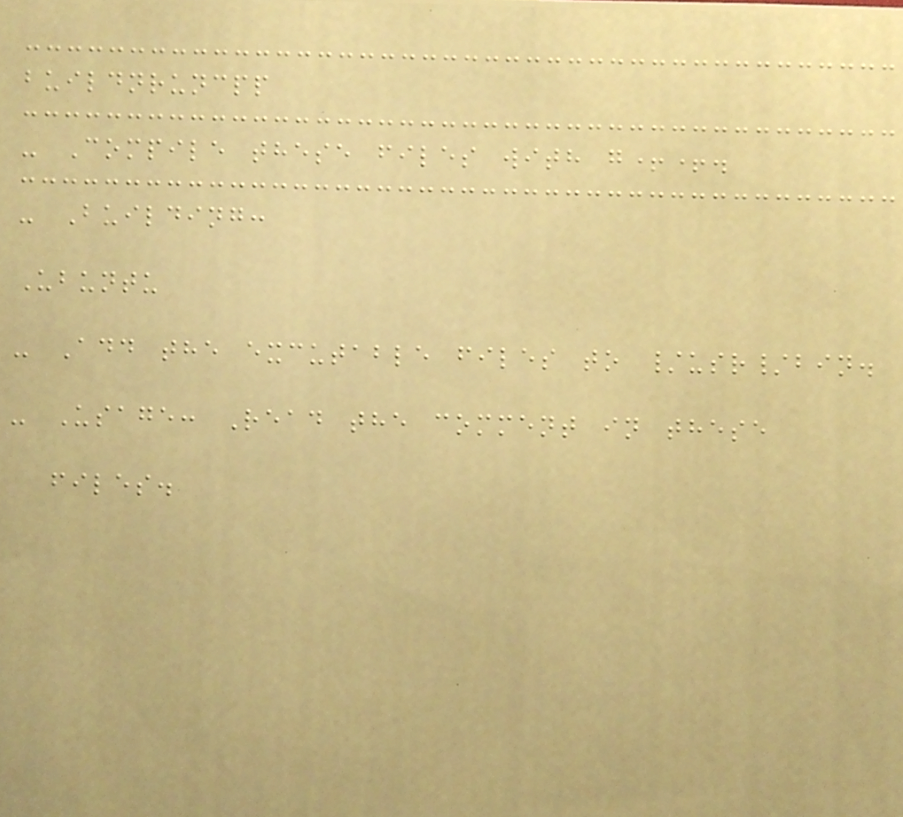buildnruncpp
- Compile these files with g++.
- Building:
Ubuntu
- Add the excutable files to /usr/bin.
- Usage: Read the comment in these
files.
